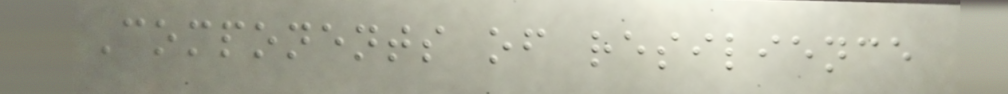Components of resilience
